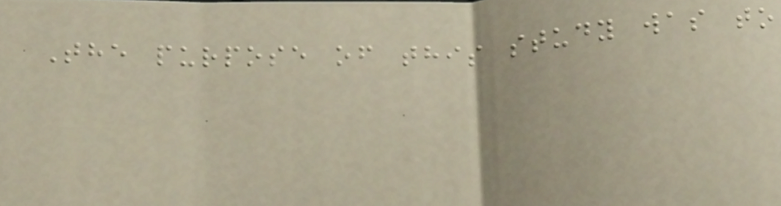The purpose of this study was to
